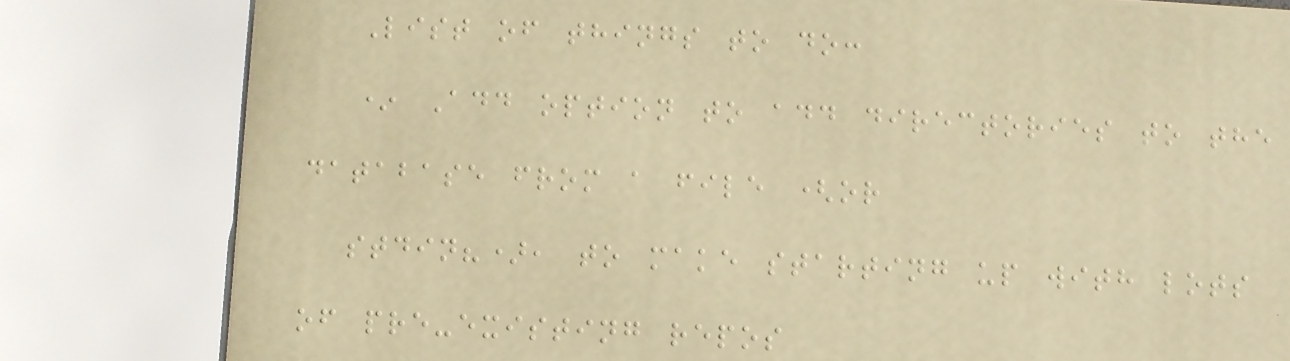List of things to do:
* Add option to add directories to the
database from a file (or
stdin?), to make starting up with lots
of pre-existing repos
